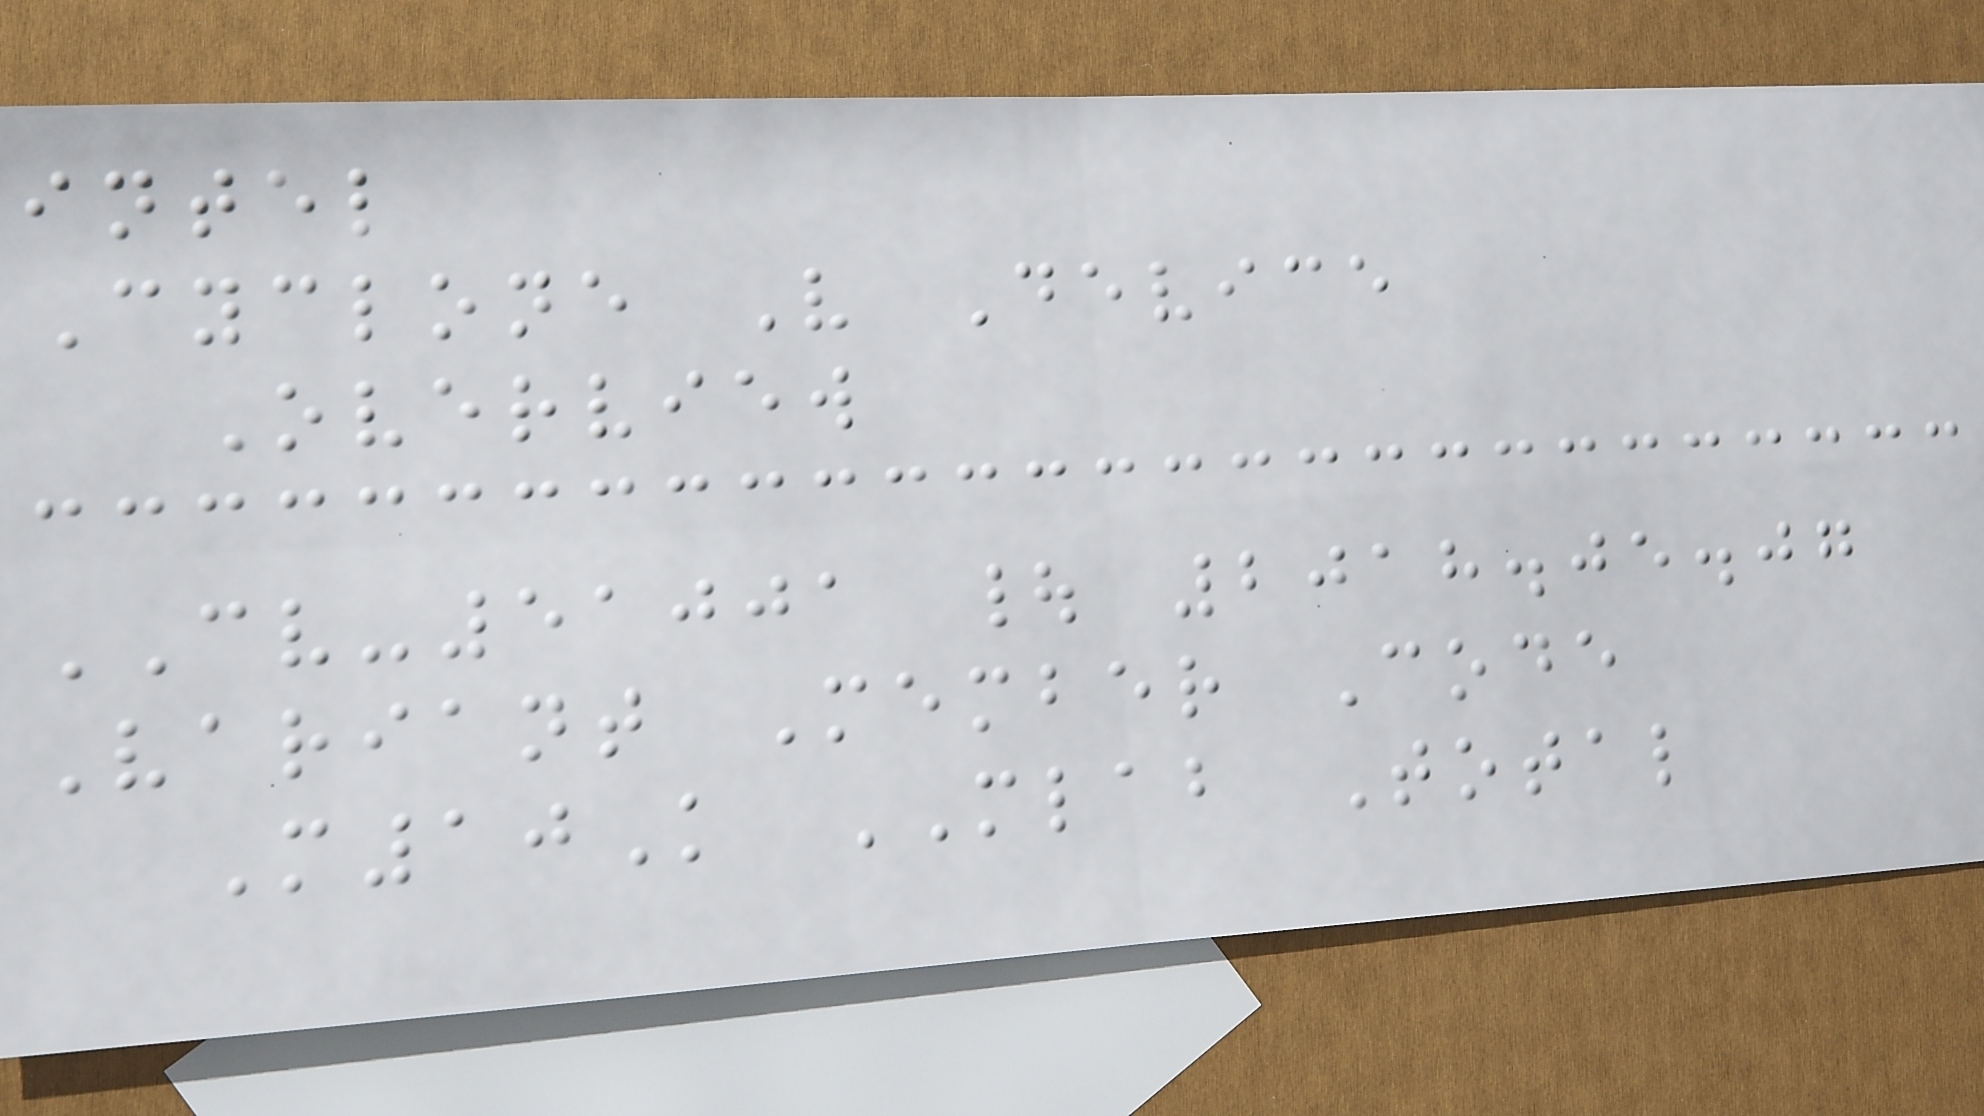intel
Cyclone V Device
Overview
CV-51001 | 2018.05.07
Variant Member Code
M10K MLAB Total
